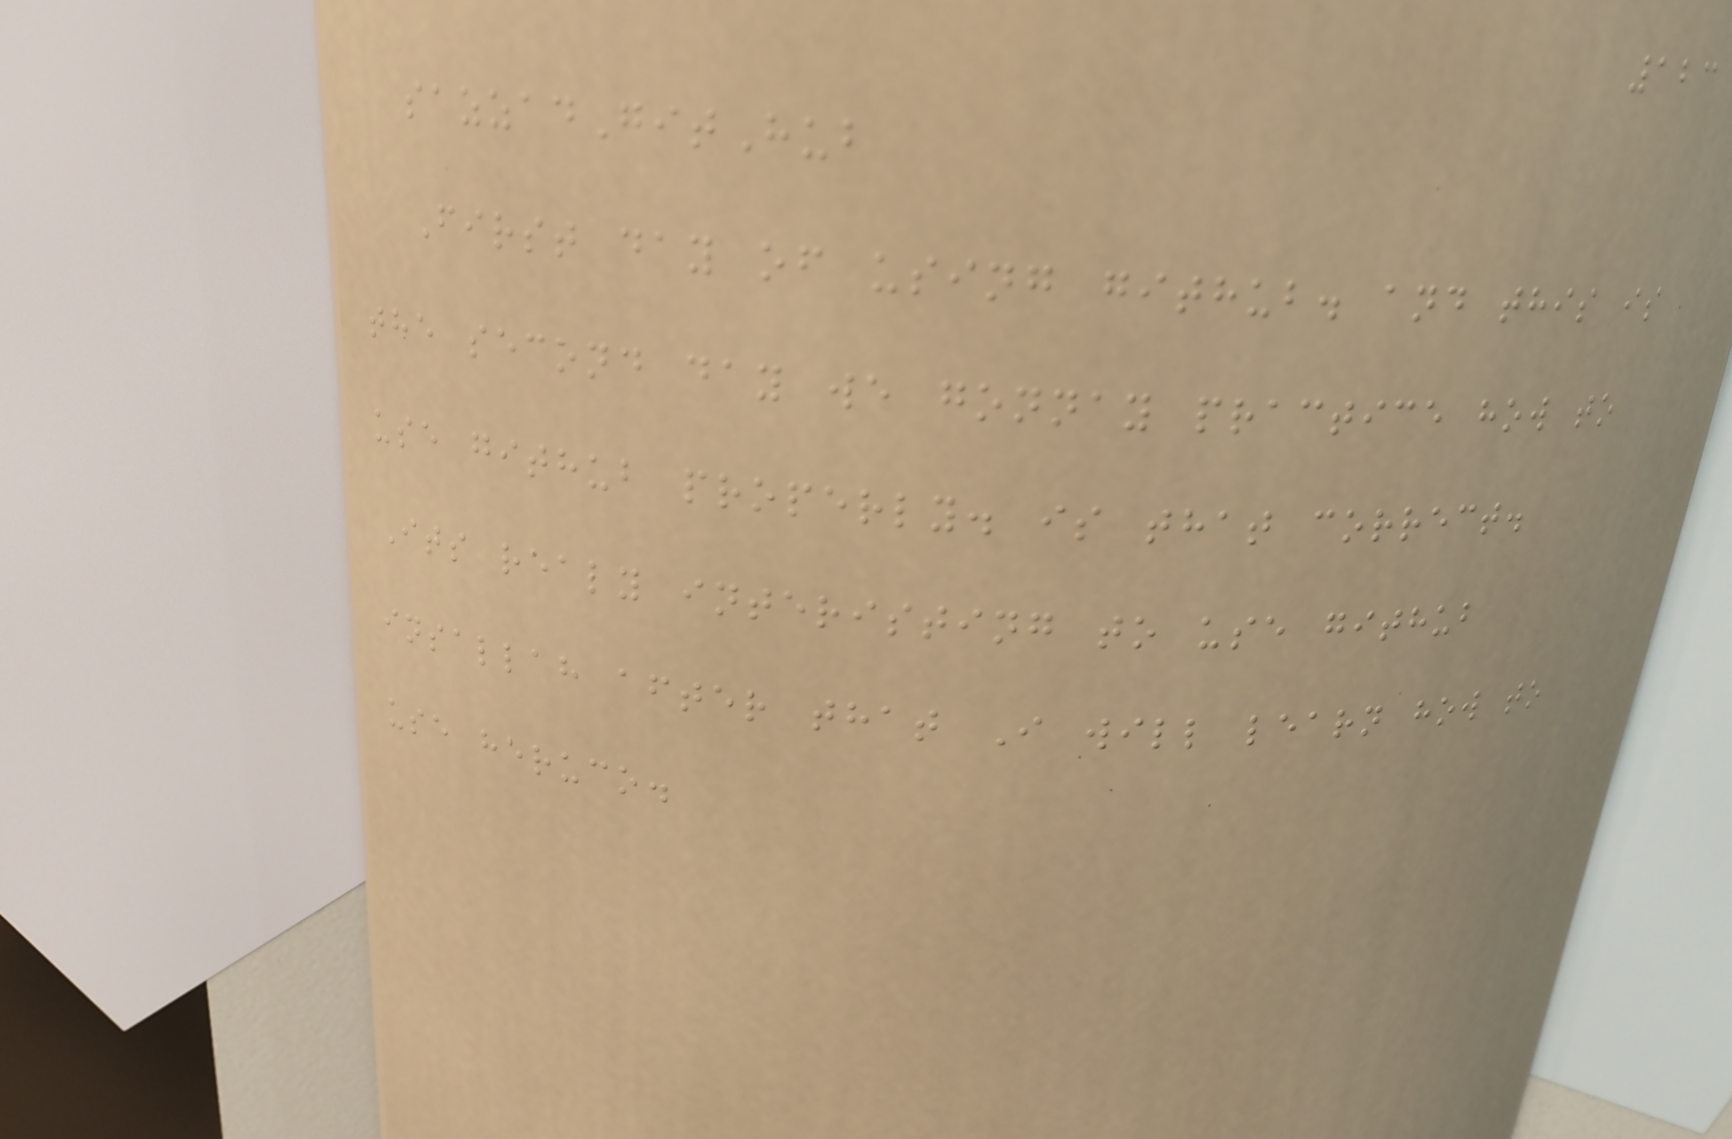123
sazzadGitHub
First day of using github. and this is
the second day we gonnay practice how to
use github properly. is that correct.
Its realy interisting to use github
insallah after that I will learn how to
use heruco.
